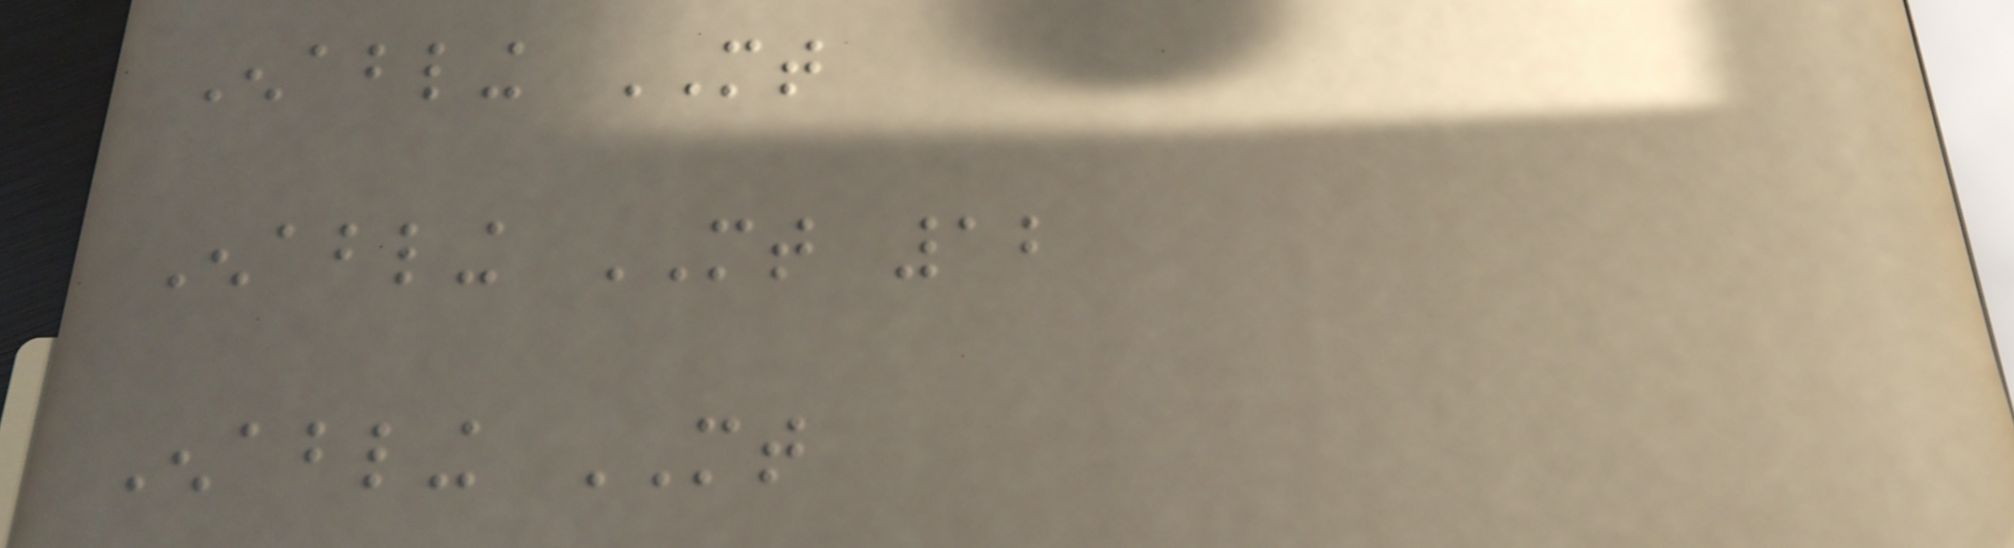Enabling MT
Enabling MT 12
Enabling MT
